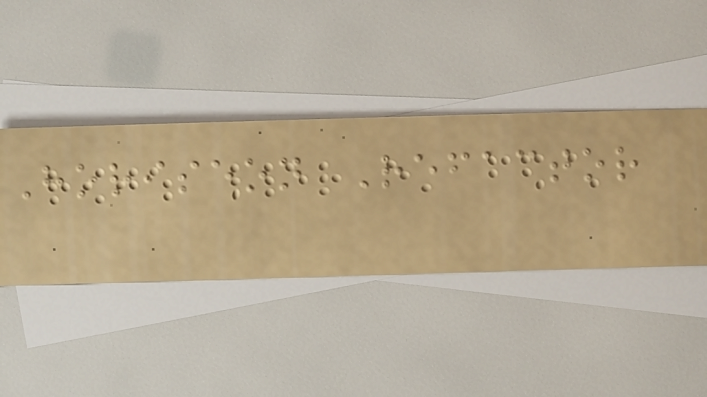Horiseon Refactor
